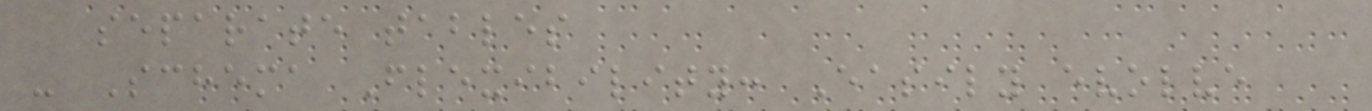separate tables
- Schema Flexibility: Easily evolve
